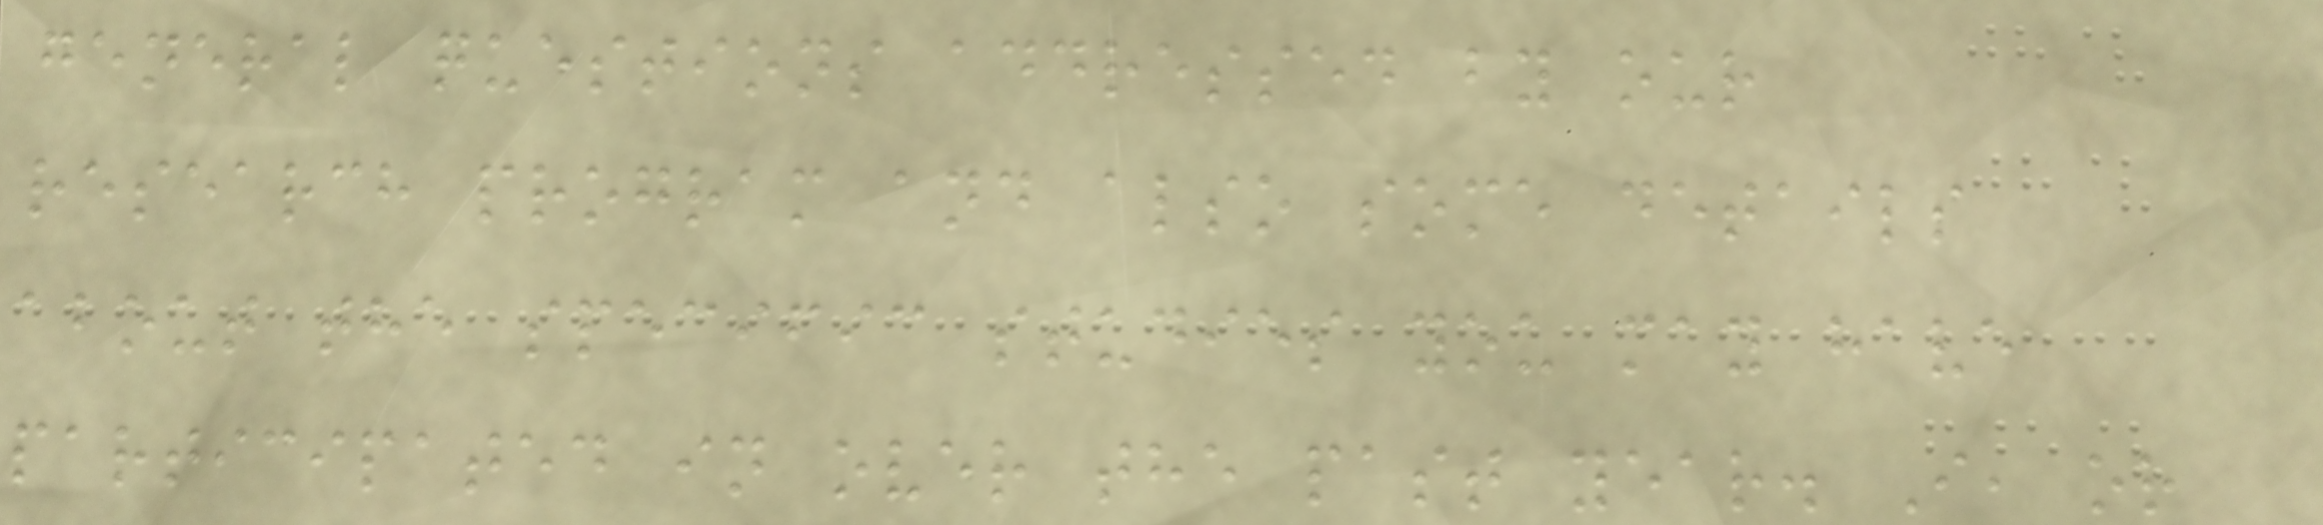general questions addressed by our
research program and also some details
about the specific studies you may have
participated in over the past year. I, or
